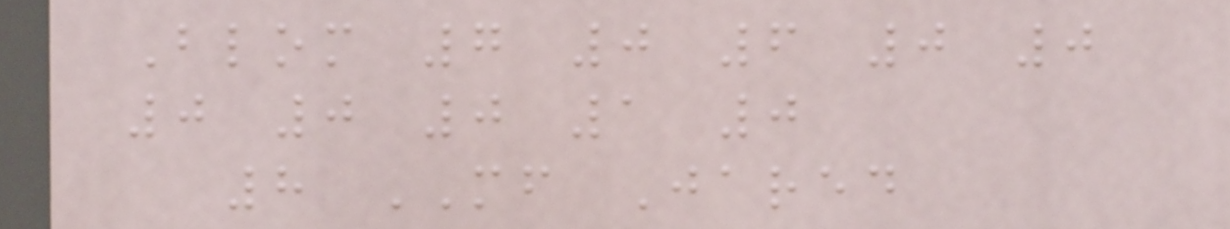Blom 7 0 6 0 0
0 0 0 1 0
8 MF Jared
